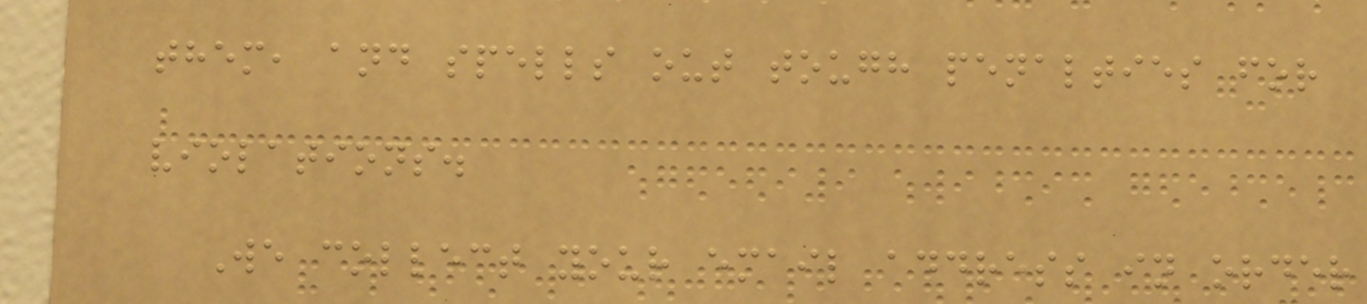them, and spells out tough penalties for
violations.
We collect your email address in order
